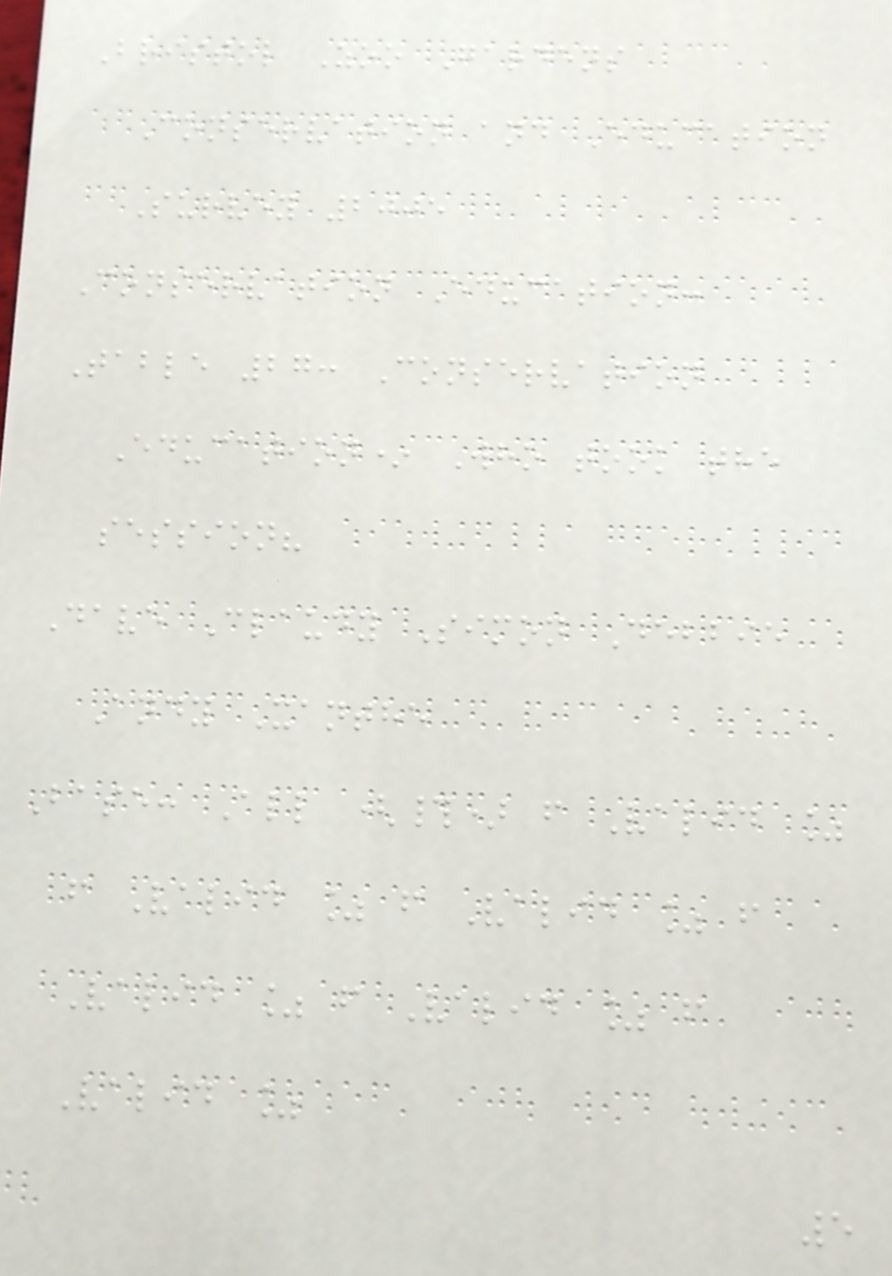Bristol Zoo Gardens
Conservation and Education
Survey 2005
Conservation Education:
Table 27: Conservation
Education* Who took the
session?
Dave Claudy Simon Debbie
Andy Xanthe
Base: All (#) f Valid %
f Valid % f Valid % f
Valid % f Valid % f
Valid %
5
